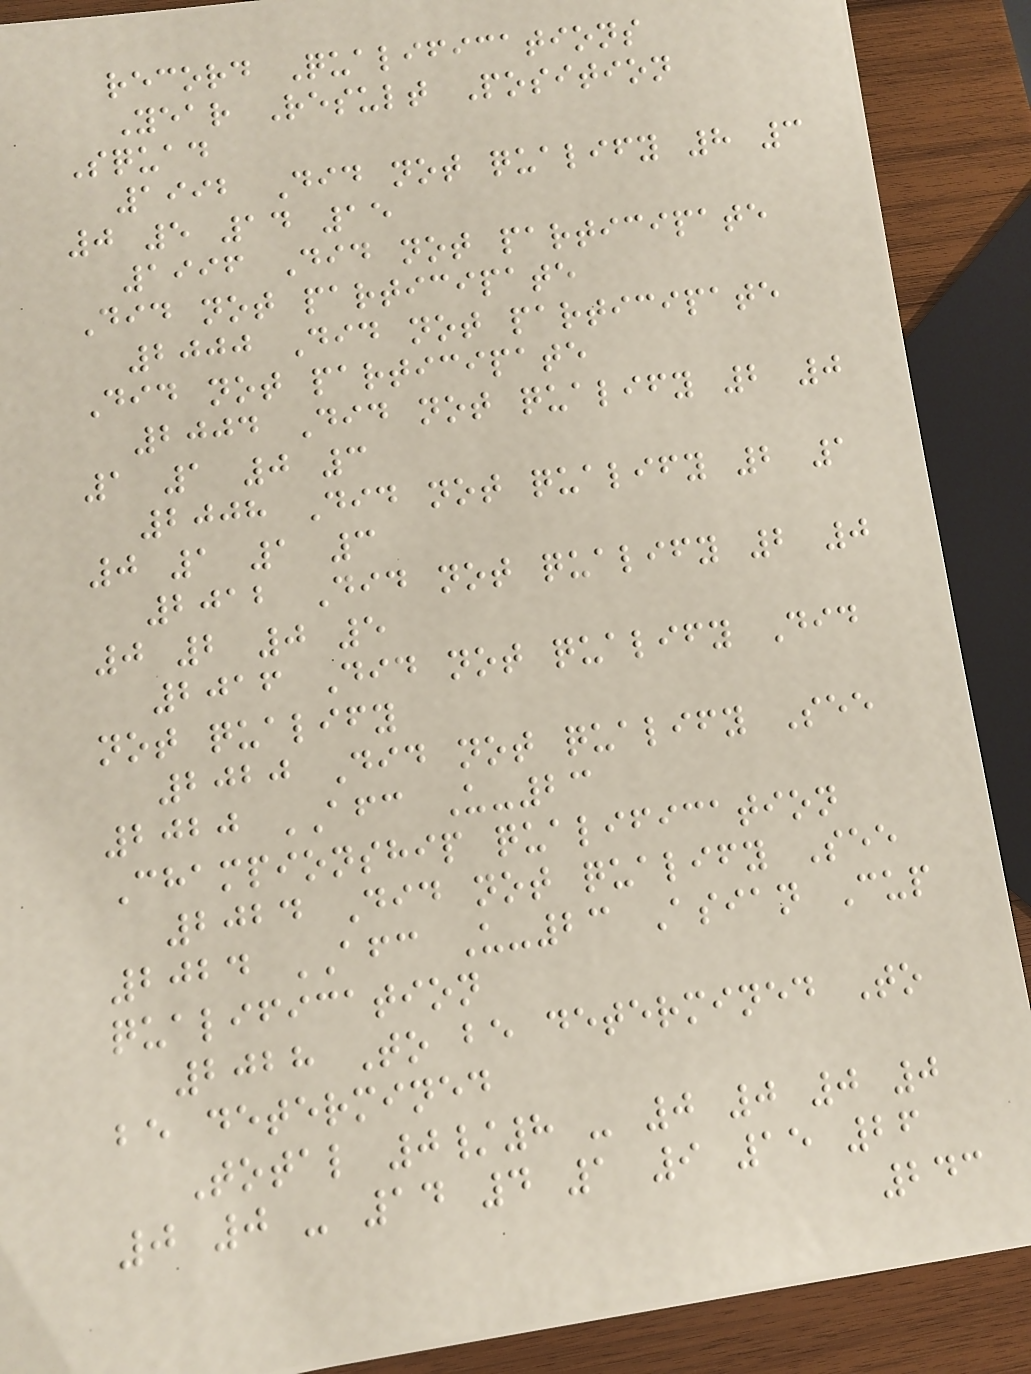record Qualifications
Year Result Position
Squad
1992 Did not qualify 8 3
0 5 14 15
1996 Did not participate
Did not participate
2000 Did not participate
Did not participate
2004 Did not qualify 2 0
1 1 0 3
2008 Did not qualify 2 1
0 1 1 3
2012 Did not qualify 2 0
0 2 0 5
2016 Did not qualify Did
not qualify
2020 Did not qualify See
2020 AFC U-23
Championship qualification
2024 Did not qualify See
2024 AFC U-23 Asian Cup
qualification
2028 To be determined To
be determined
Total 0/8 - 0 0 0 0
0 0 - 14 4 1 9 15 26
243
